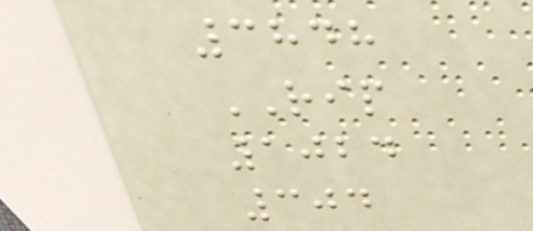3848
RIP
1024
304
